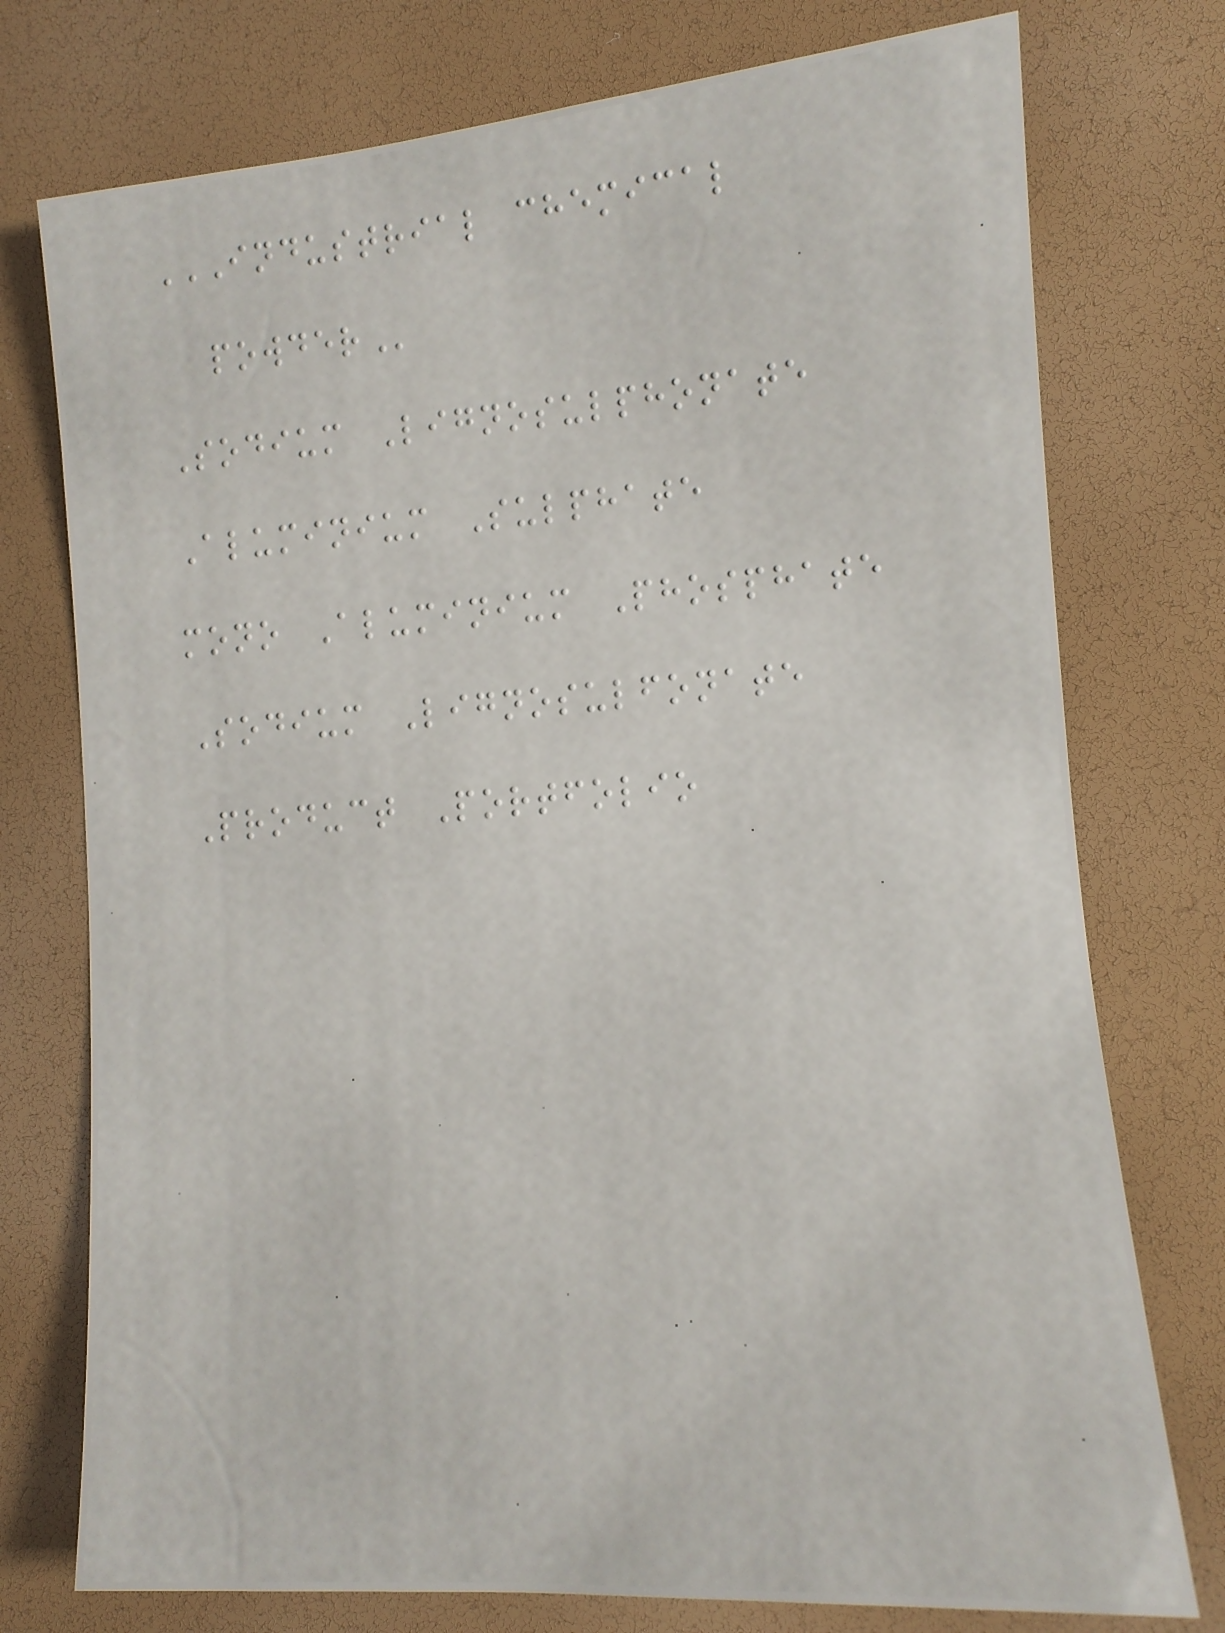INDUSTRIAL CHEMICAL
POWDER
Sodium Lignosulphonate
Aluminium Sulphate
mono Aluminium Phosphate
Sodium Lignosulfonate
Product Portfolio
